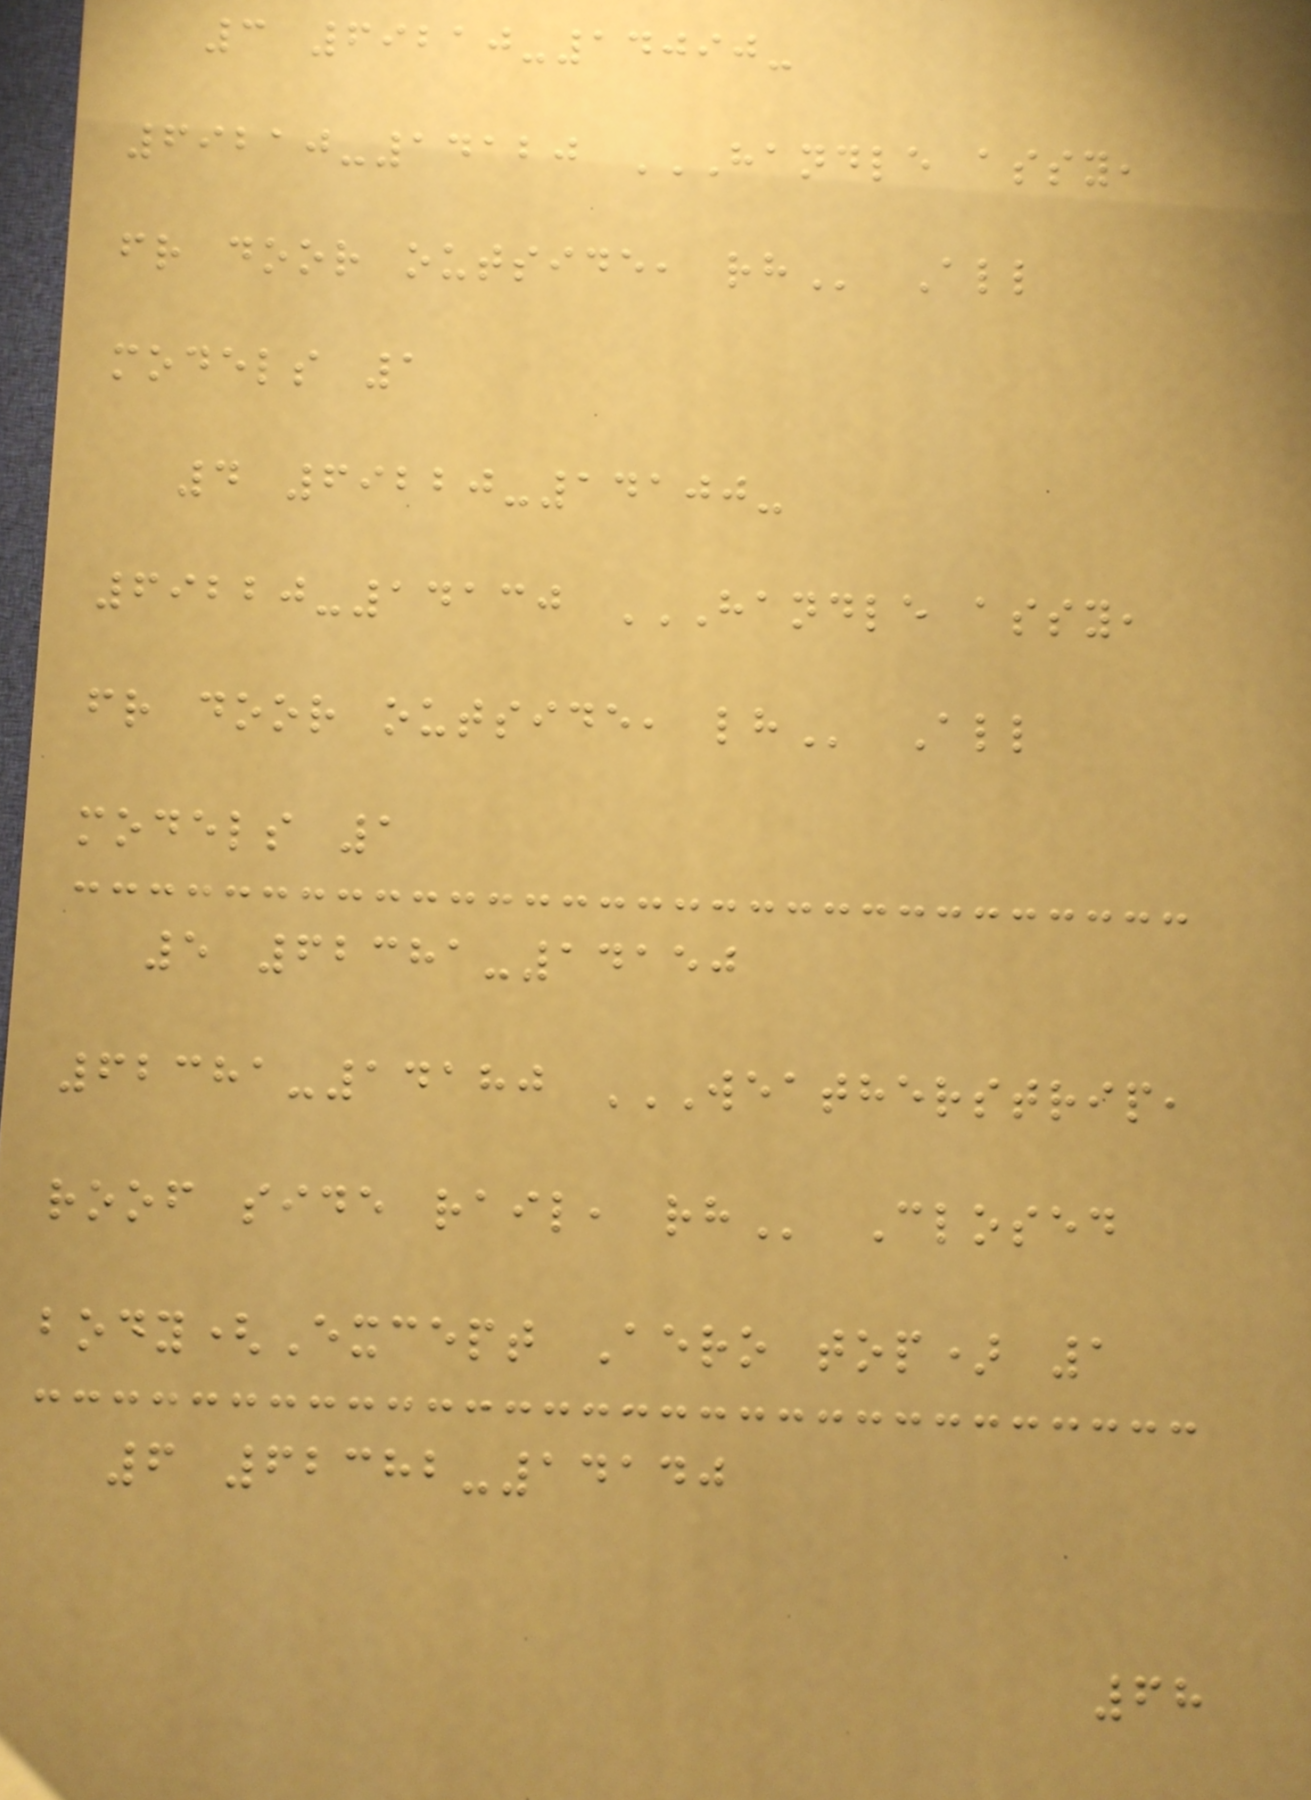3 69210-14090-
69210-14120 HANDLE ASSY,
FR DOOR OUTSIDE, RH All
models 1
4 69220-14100-
69220-14130 HANDLE ASSY,
FR DOOR OUTSIDE, LH All
models 1
5 62381-14150
62381-14180 WEATHERSTRIP,
ROOF SIDE RAIL, RH Closed
body(Except Aero top) 1
6 62382-14140
68
